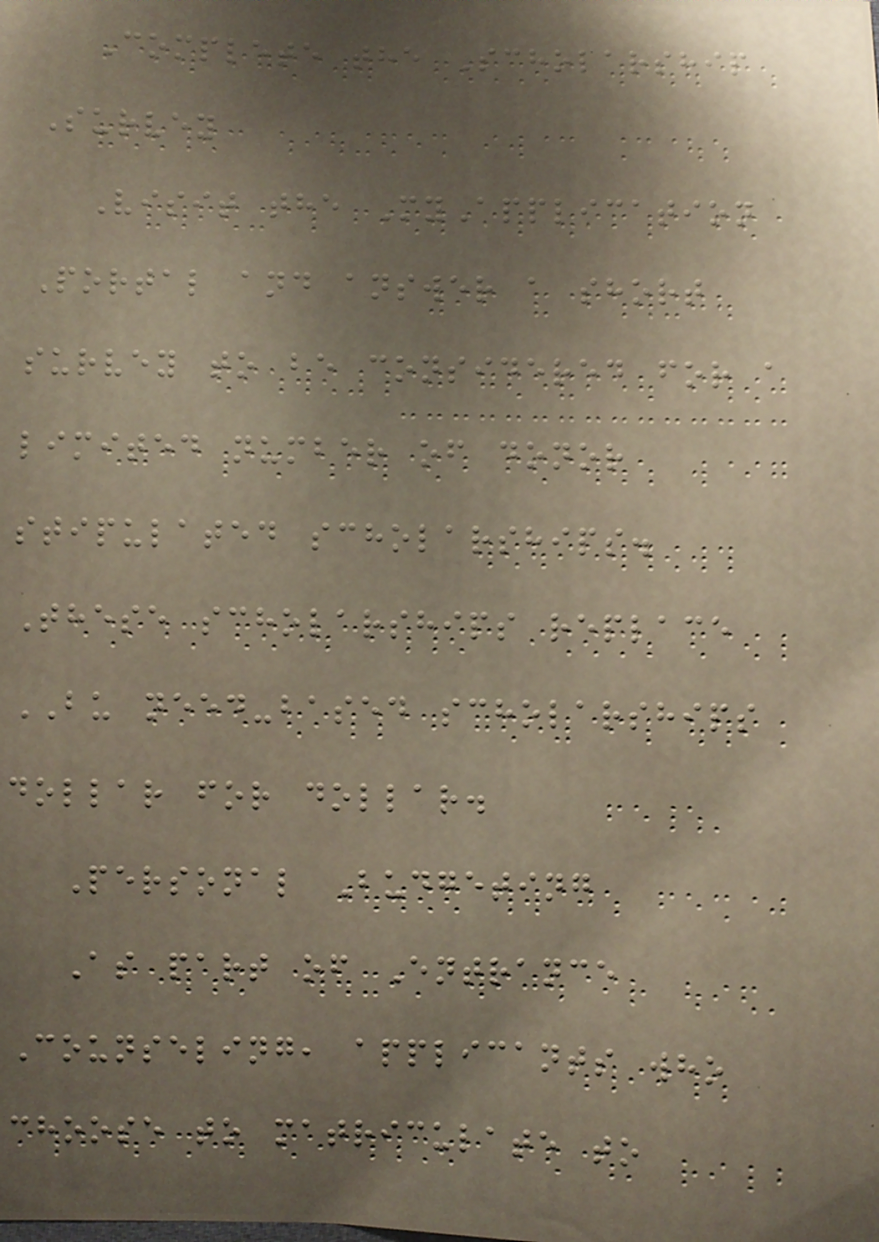Complete the Scholarship
Survey
Visit the MyApplication
Portal and answer a short
survey to be considered for a
limited number of donor
stipulated scholarships.
These scholarships replace
BU need-based scholarships
dollar for dollar.
Personal Budgeting
As part of Entrance
Counseling, applicants who
choose to matriculate to
